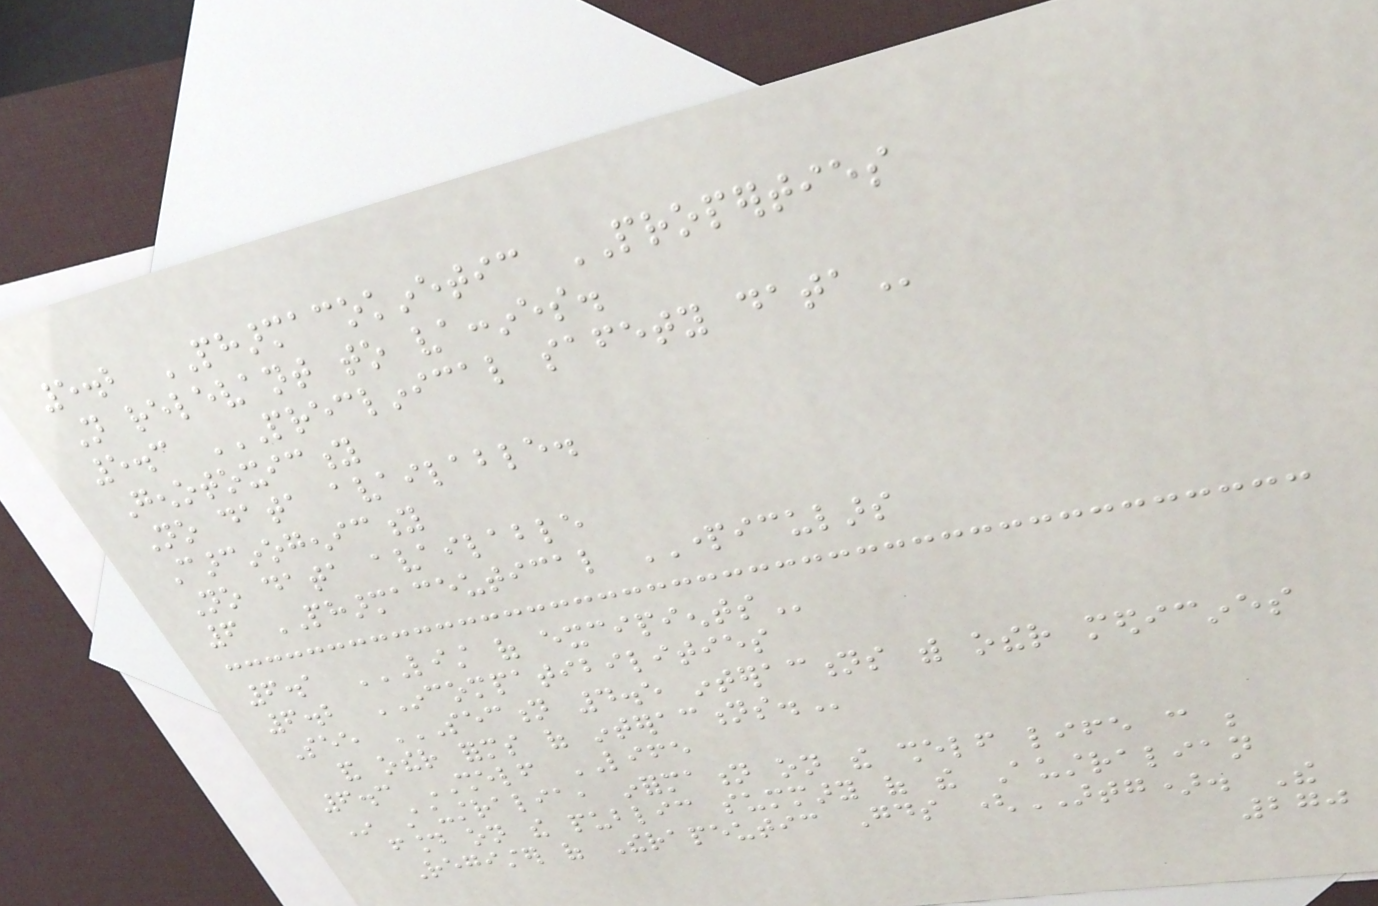5.2 PHARMACOKINETIC PROPERTIES
Not relevant to vaccines.
5.3 PRECLINICAL SAFETY DATA
Genotoxicity
No data available.
Carcinogenicity
No data available
6 PHARMACEUTICAL PARTICULARS
6.1 LIST OF EXCIPIENTS
6.2 INCOMPATIBILITIES
See SECTION 4.5 INTERACTIONS WITH OTHER MEDICINES
AND OTHER FORMS OF INTERACTIONS.
6.3 SHELF LIFE
In Australia, information on the shelf life can be
found on the public summary of the Australian
Register of Therapeutic Goods (ARTG). The
270
